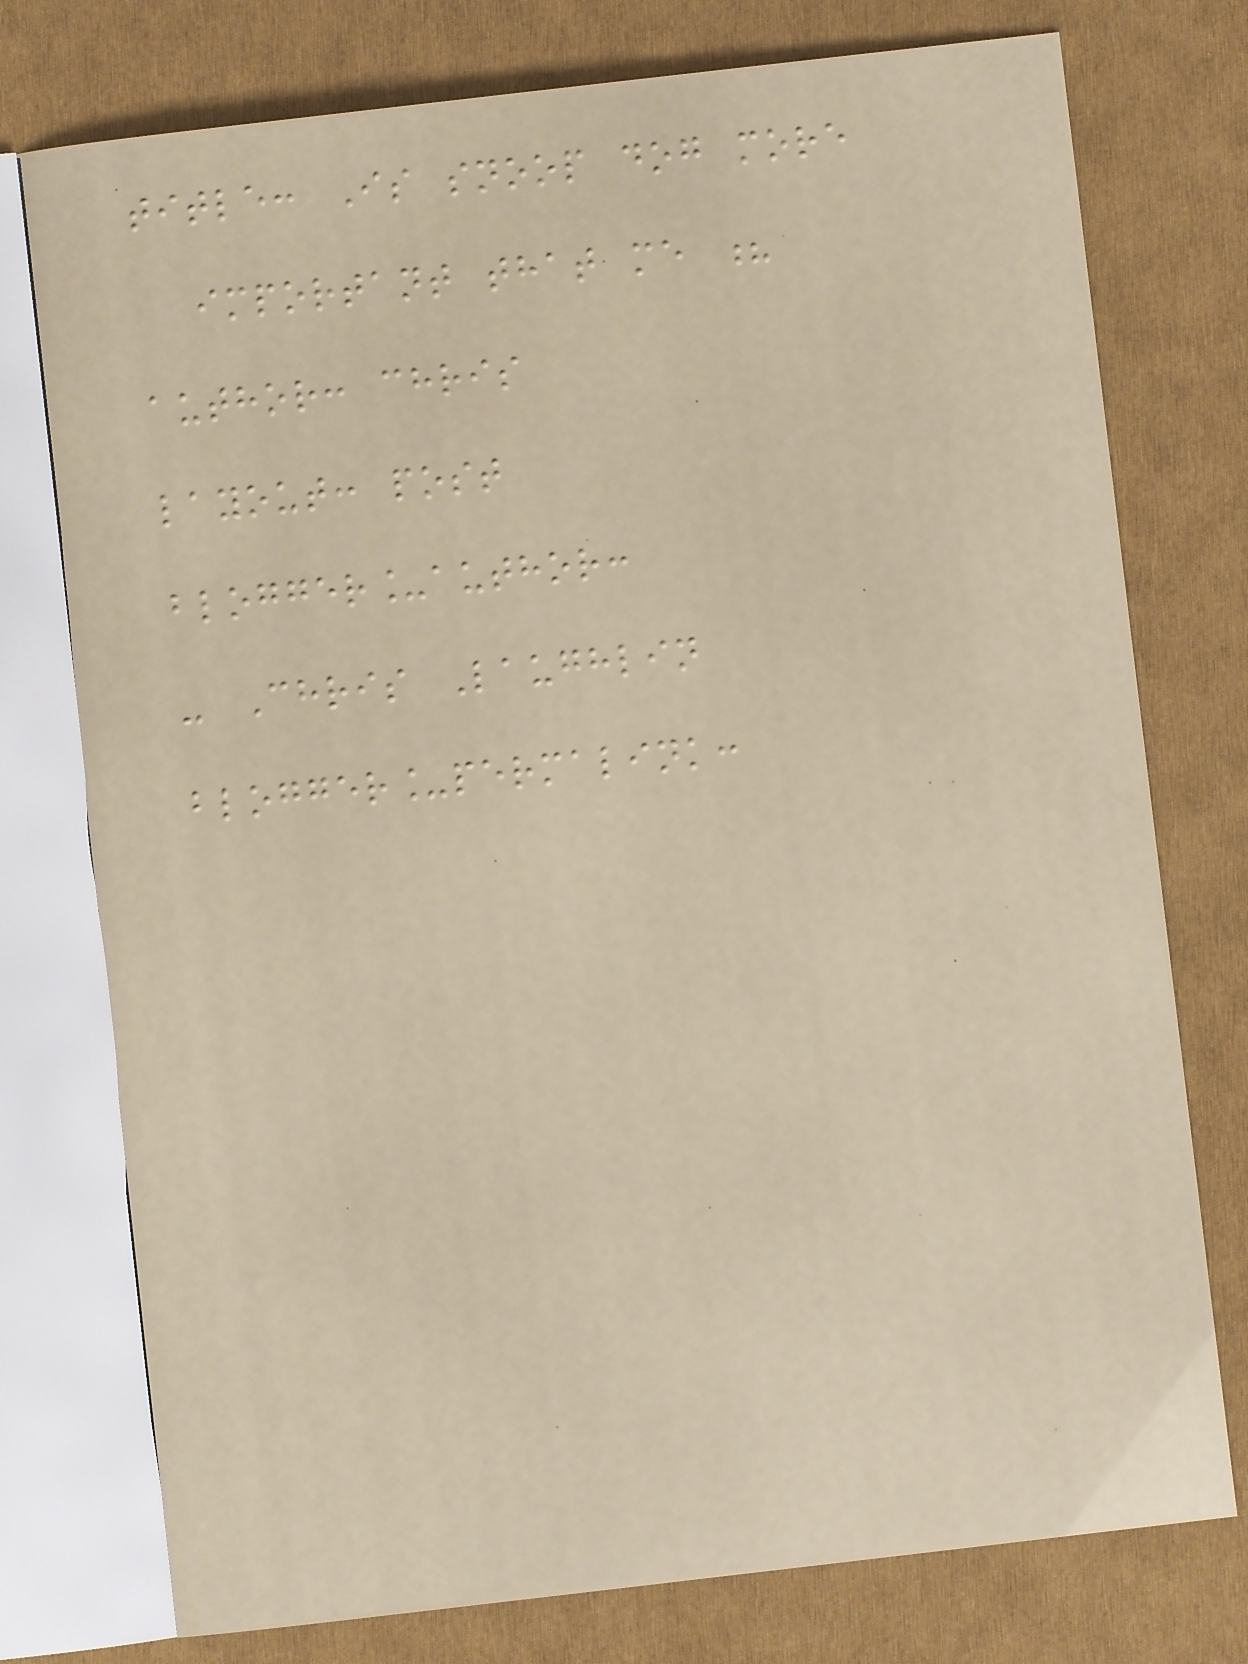title: Is snoop dog more
important that me ?
author: chris
layout: post
blogger_author:
- Chris Laughlin
blogger_permalink:
